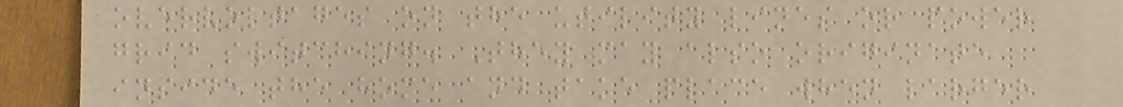overvoltages on the utility lines or power
grid switching. They may also originate
inside the home and take place when larger
